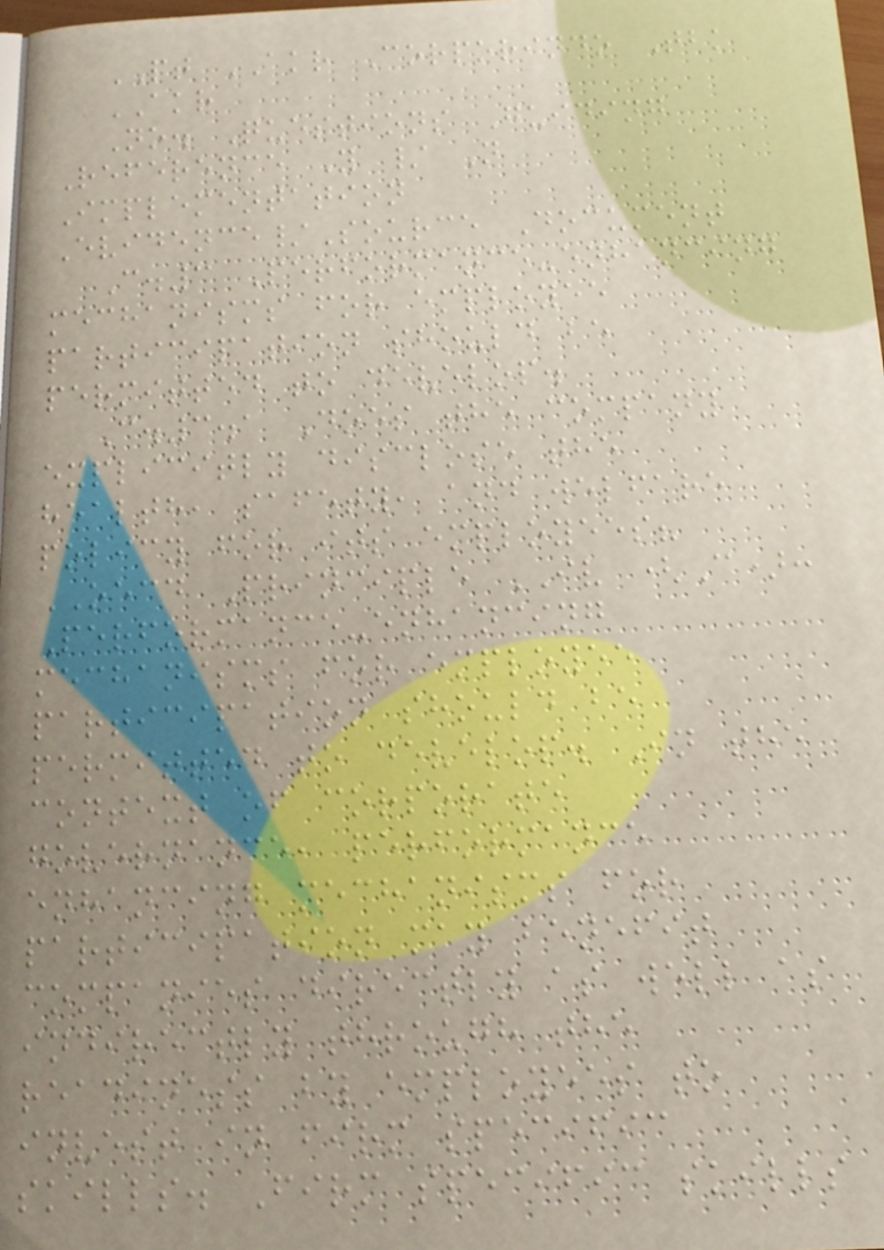PT AKR Corporindo Tbk
AKR
No. Questions Guiding
Reference Y / N
Implementation
Evidence/Source Document
C.3 Performance-enhancing
mechanisms for employee
participation should be
permitted to develop.
C.3.1 Does the company
explicitly disclose the
health, safety, and welfare
policy for its employees?
OECD Principle IV (C):
Performance-enhancing
mechanisms for employee
participation should be
permitted to develop. In the
context of corporate
governance, performance
enhancing mechanisms for
participation may benefit
companies directly as well as
indirectly through the
readiness by employees to
invest in firm specific
skills. Firm specific skills
